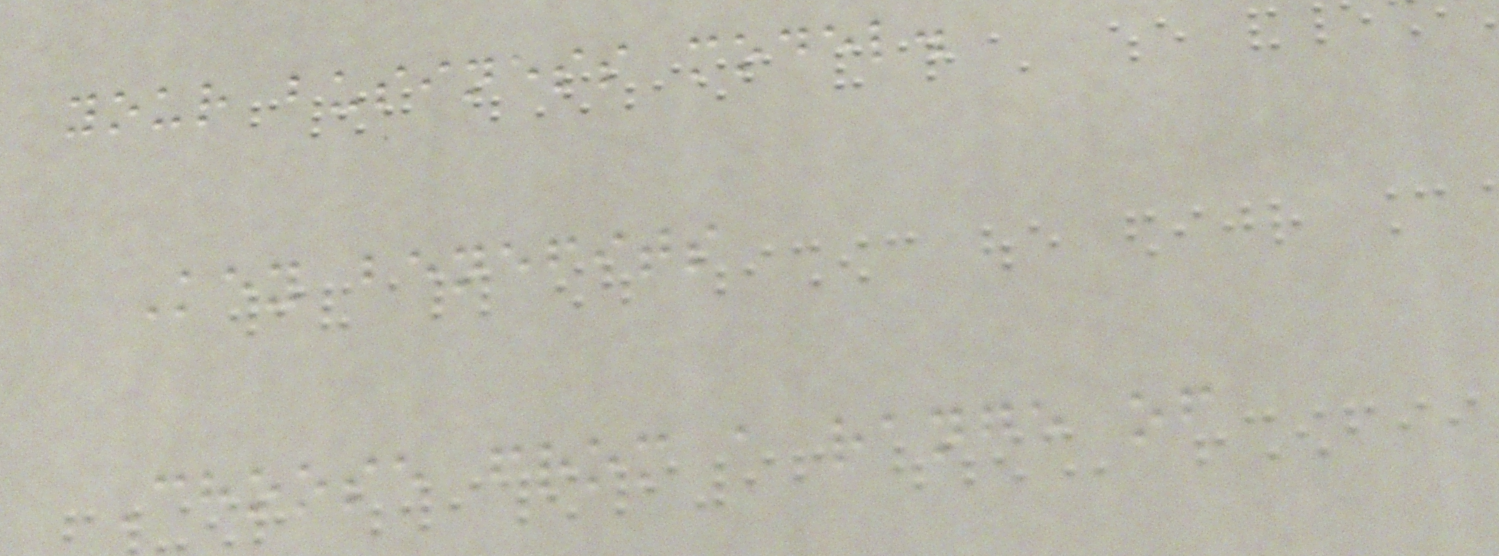your business model.
Key benefits
Choose from a range of
